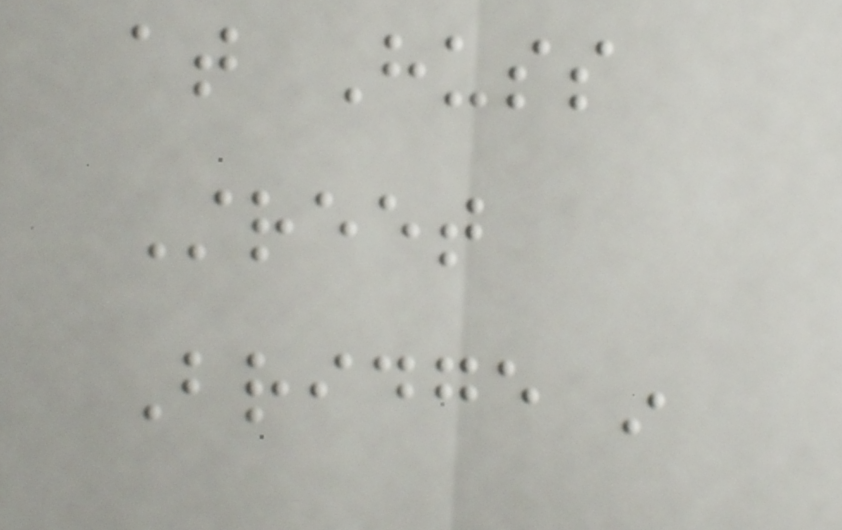at Huss
Street
Bridge in
